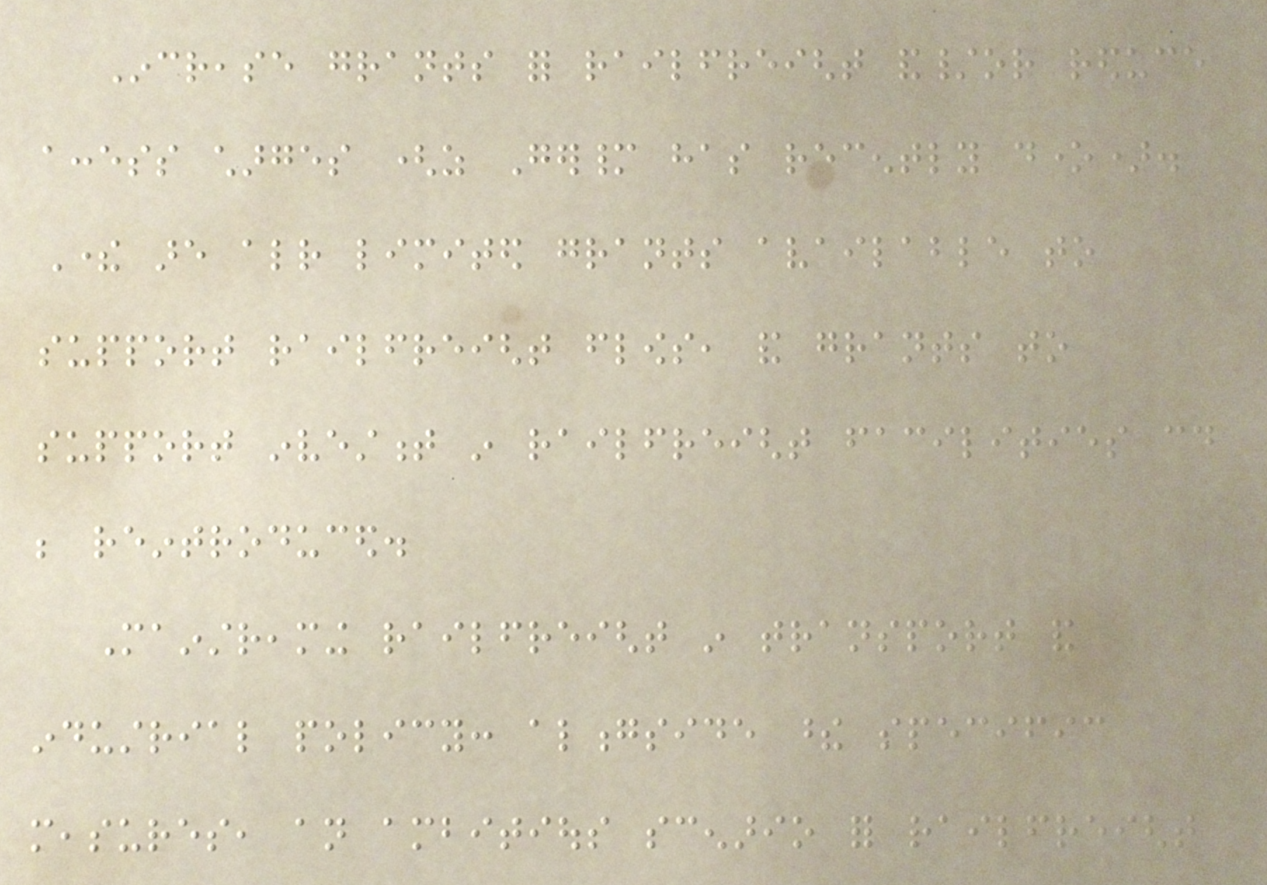Increase grants for railfreight and/or reduce
access charges (as Germany has recently done).
There are already limited grants available to
support railfreight flows, and grants to
support investment in railfreight facilities could
be reintroduced.
Mainstreaming railfreight in transport and
industrial policy: alongside these specific
measures, an ambitious scenario for railfreight
